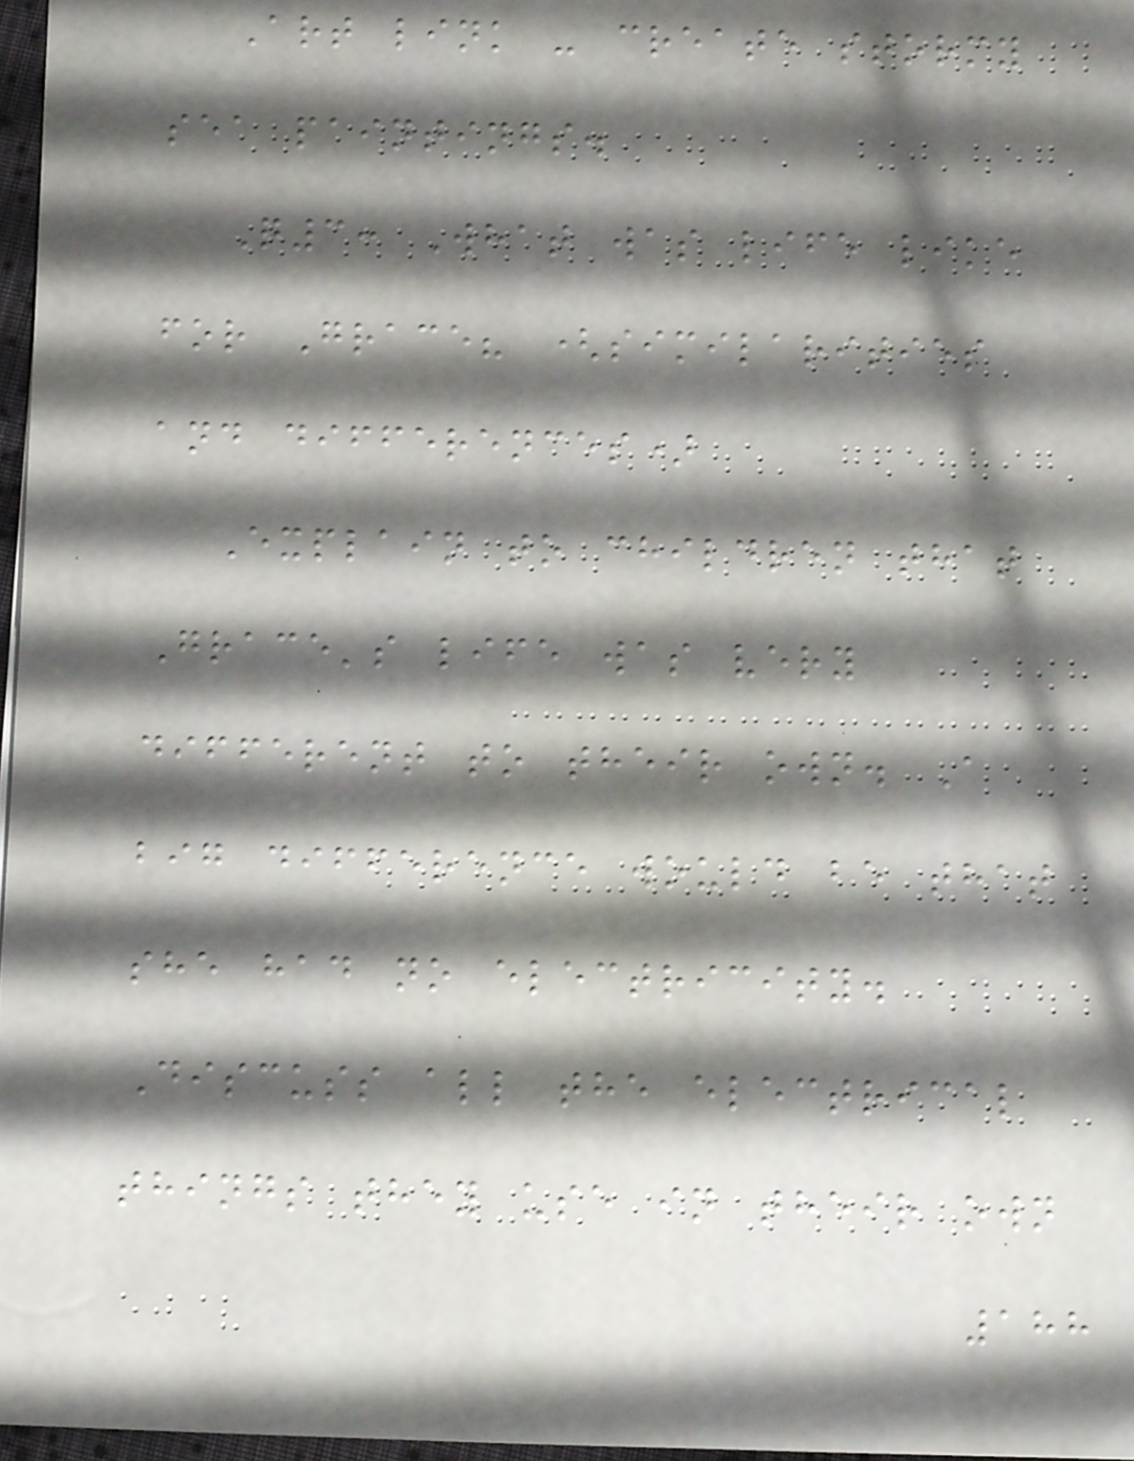Art link - create stormy
sea paintings.
Q3: What was life like
for Grace? (similarities
and differences)
Explain to children that
Grace's life was very
different to their own. A
big difference would be that
she had no electricity.
Discuss all the electrical
things they use in their own
188
